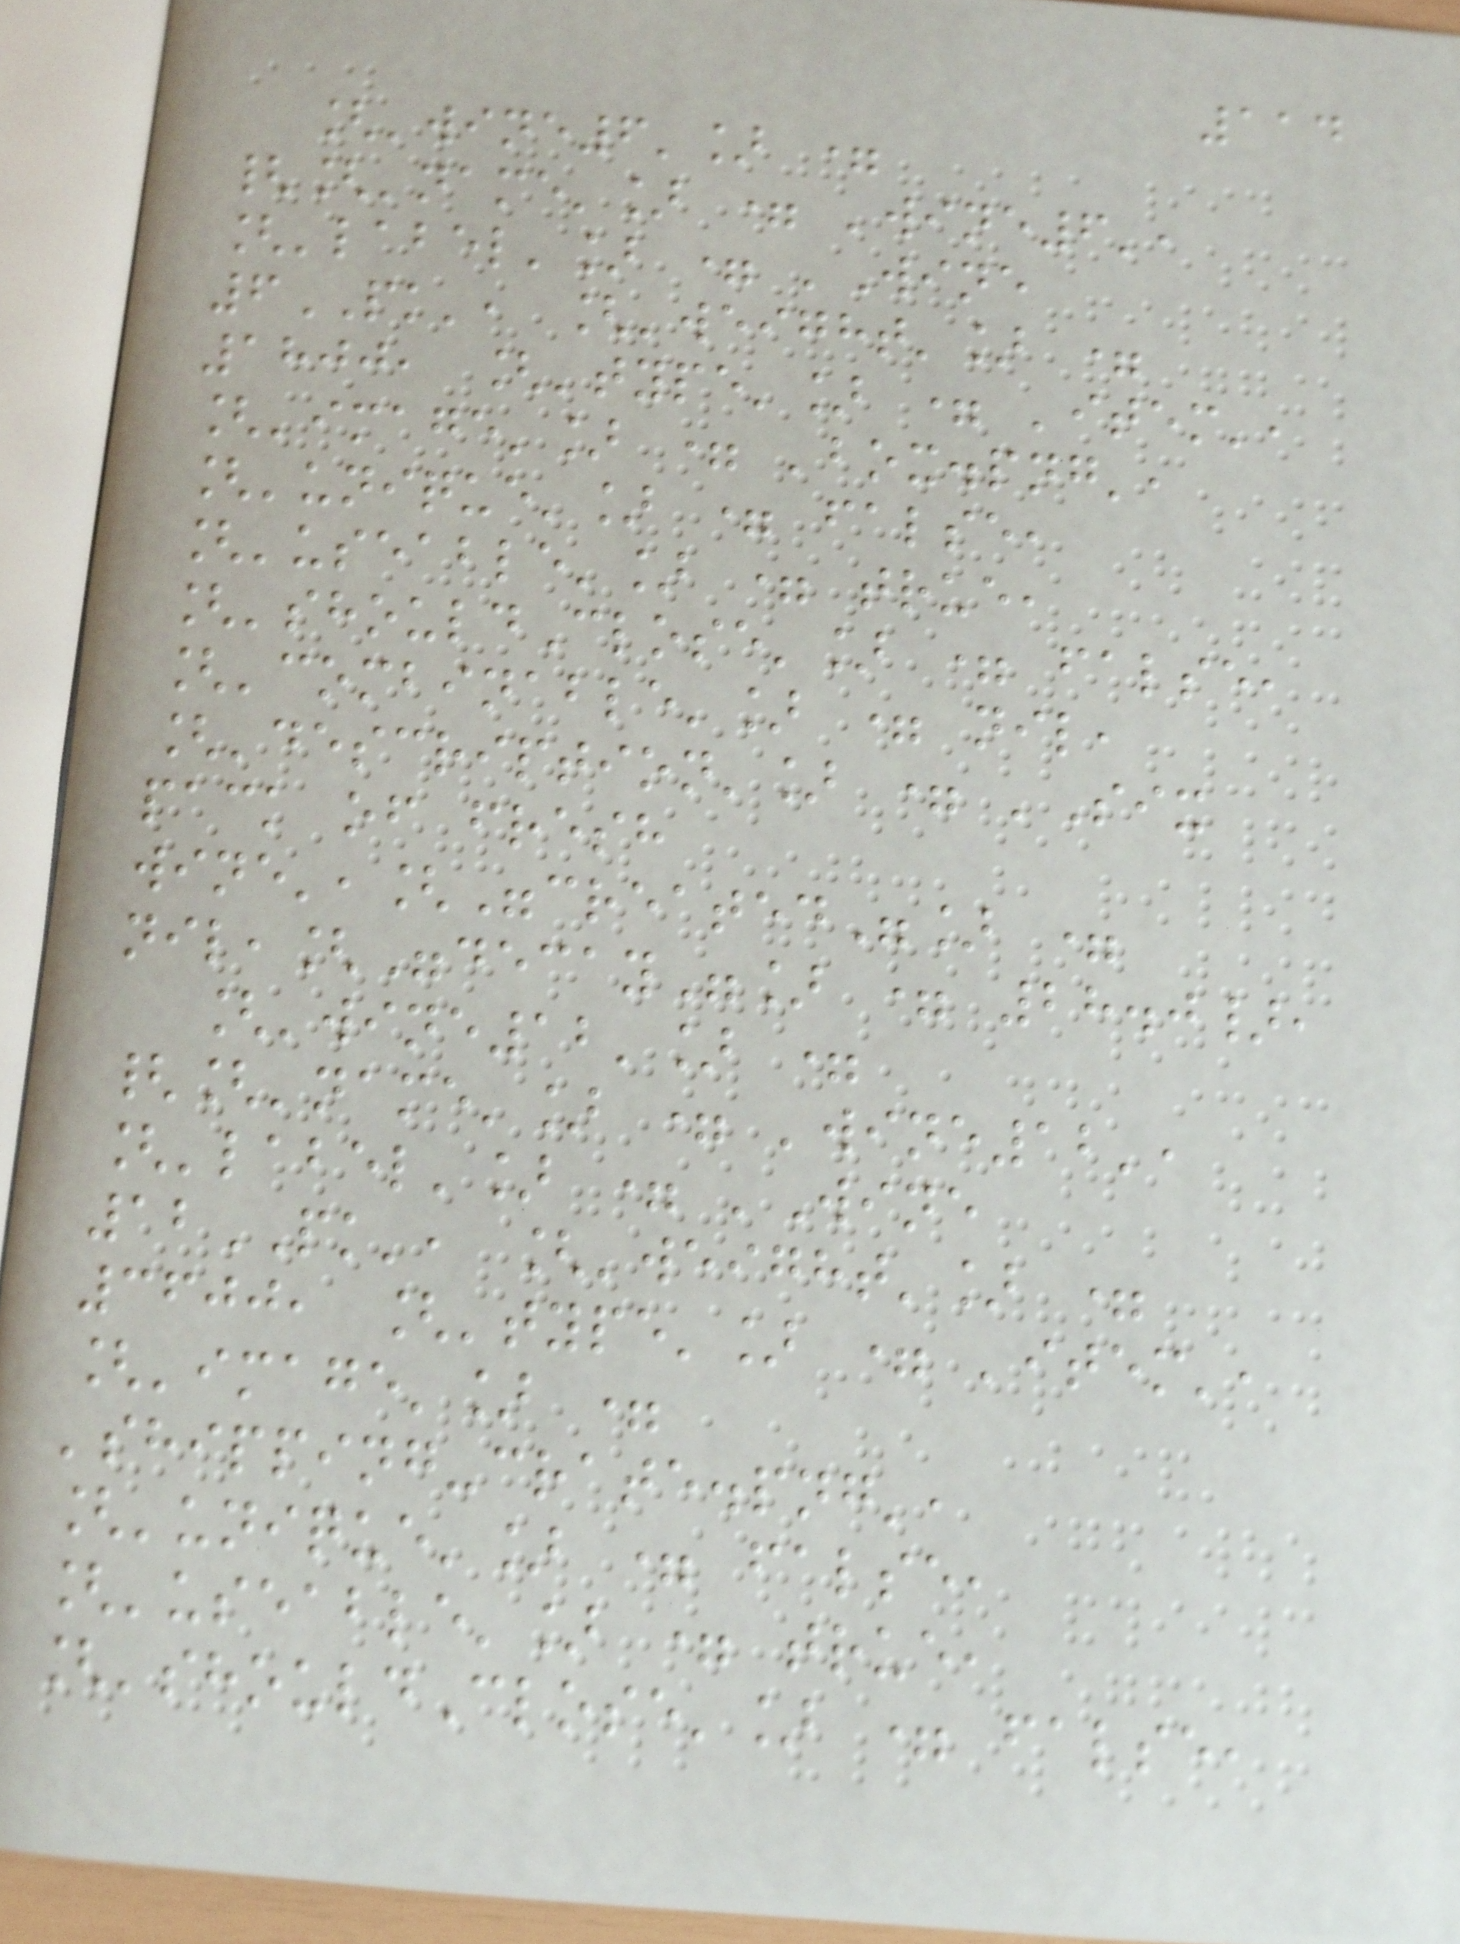114
['wine6'] =
{['name'] = 'wine6',
['label'] = 'Wine
6PK', ['weight'] =
1800, ['type'] = 'item',
['image'] = 'box.png',
['unique'] = false,
['useable'] = true,
['shouldClose'] = false,
['combinable'] = nil,
['description'] = 'Six
pack of fresh
wine',["created"] =
nil,["decay"] = 28.0},
['wine12'] =
{['name'] = 'wine12',
['label'] = 'Wine
12PK', ['weight'] =
3600, ['type'] = 'item',
['image'] =
'shipping-crate.png',
['unique'] = false,
['useable'] = true,
['shouldClose'] = false,
